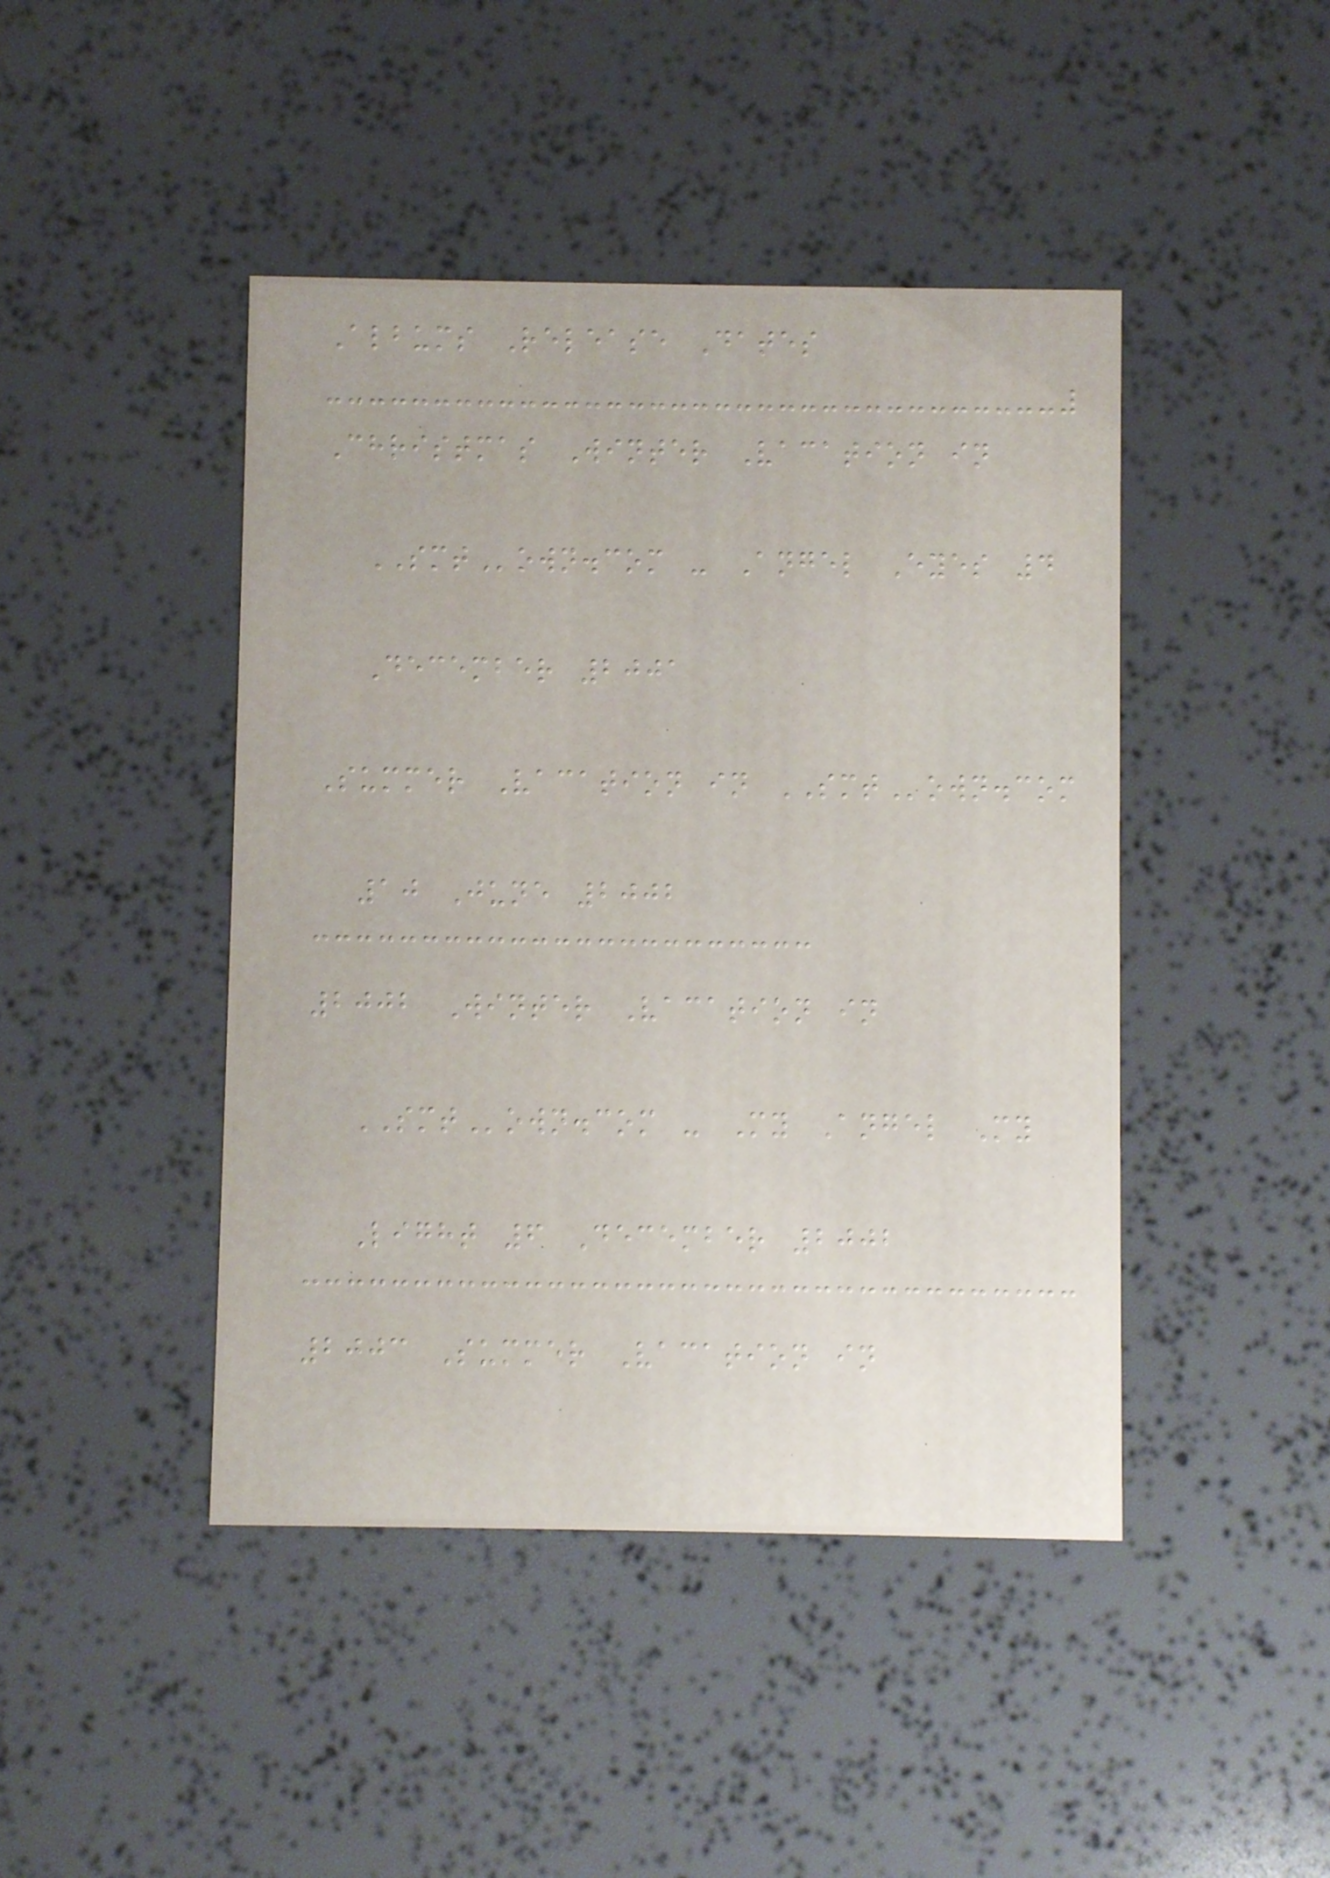Albums Release Dates
Christmas Winter Vacation in
SMTown.com - Angel Eyes 4
December 2001
Summer Vacation in SMTown.com
10 June 2002
2002 Winter Vacation in
SMTown.com - My Angel My
Light 6 December 2002
2003 Summer Vacation in
